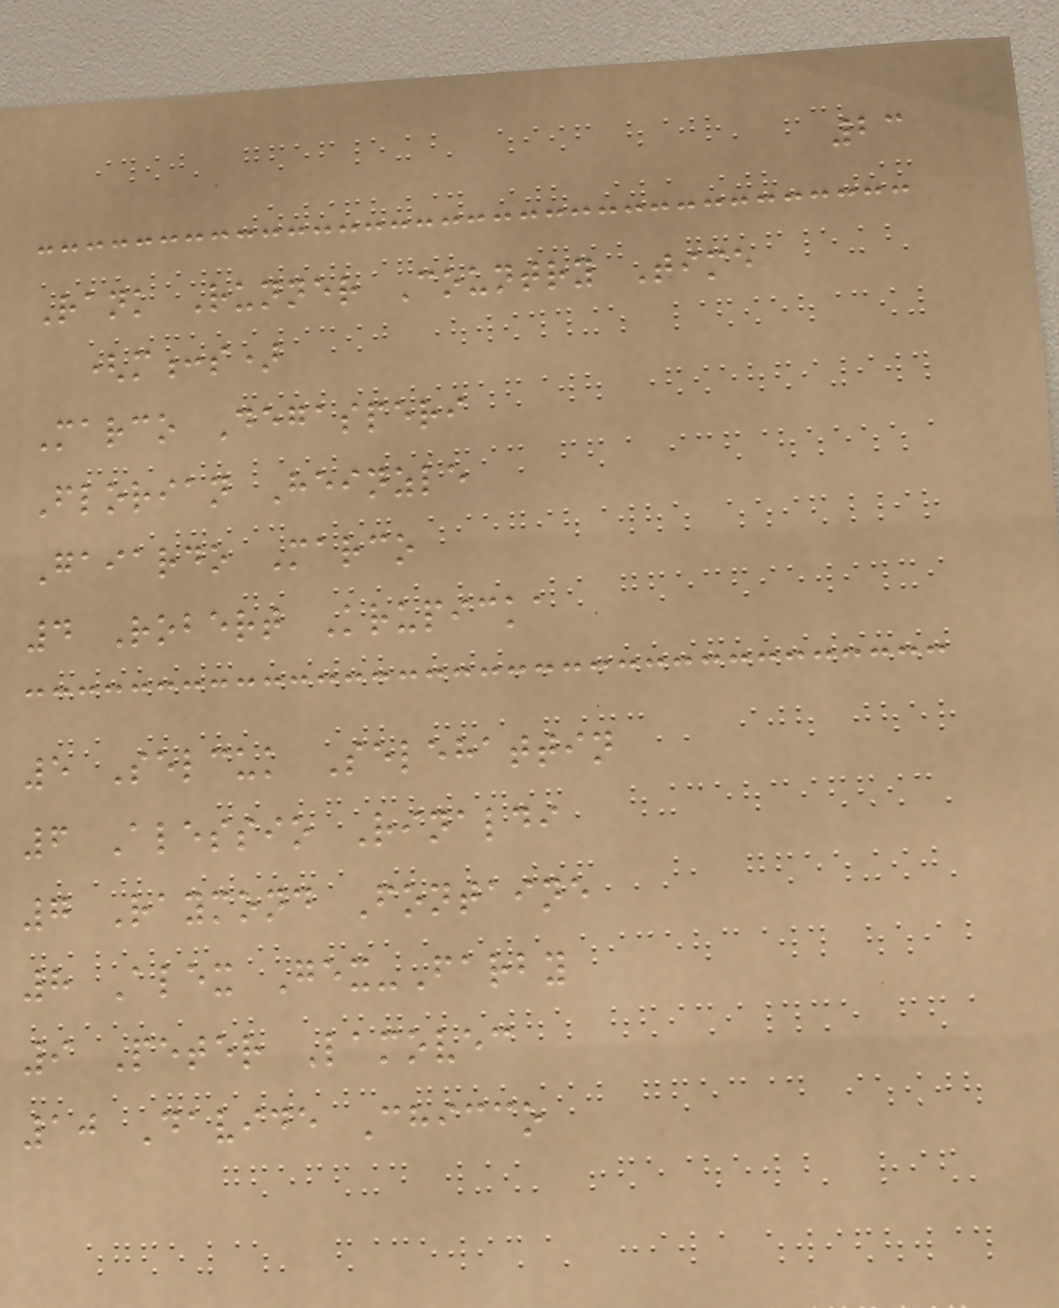23
Rank Runner Country Time
(m:s)
Marco Degasperi
Florian Heinzle
Gaiardo Marco
4 Robert Krupicka
5 Selcuk Selehattin
6 Alessio Rinaldi
7 Raymond Fontaine
8 Alex Gex-Farby
9 Peter Lamovec
10 Davide Chicco
